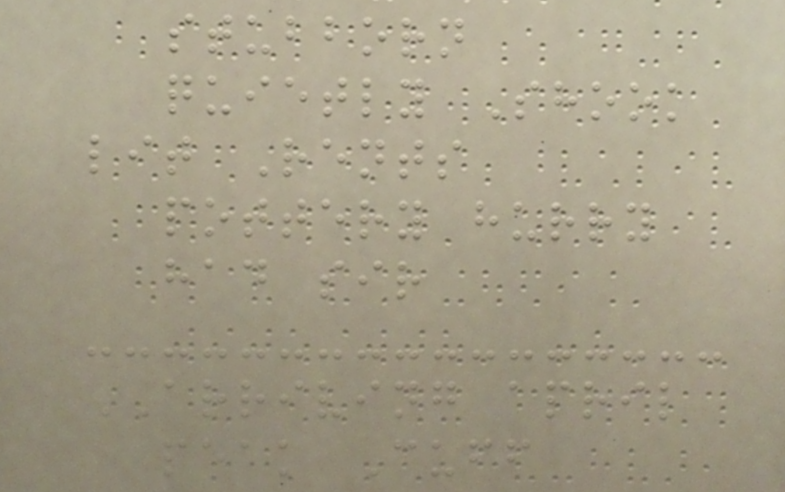stubborn
quietly Shook
lit Rents
pottery hurry
had sir
ARRIVING april
peak Cuff
